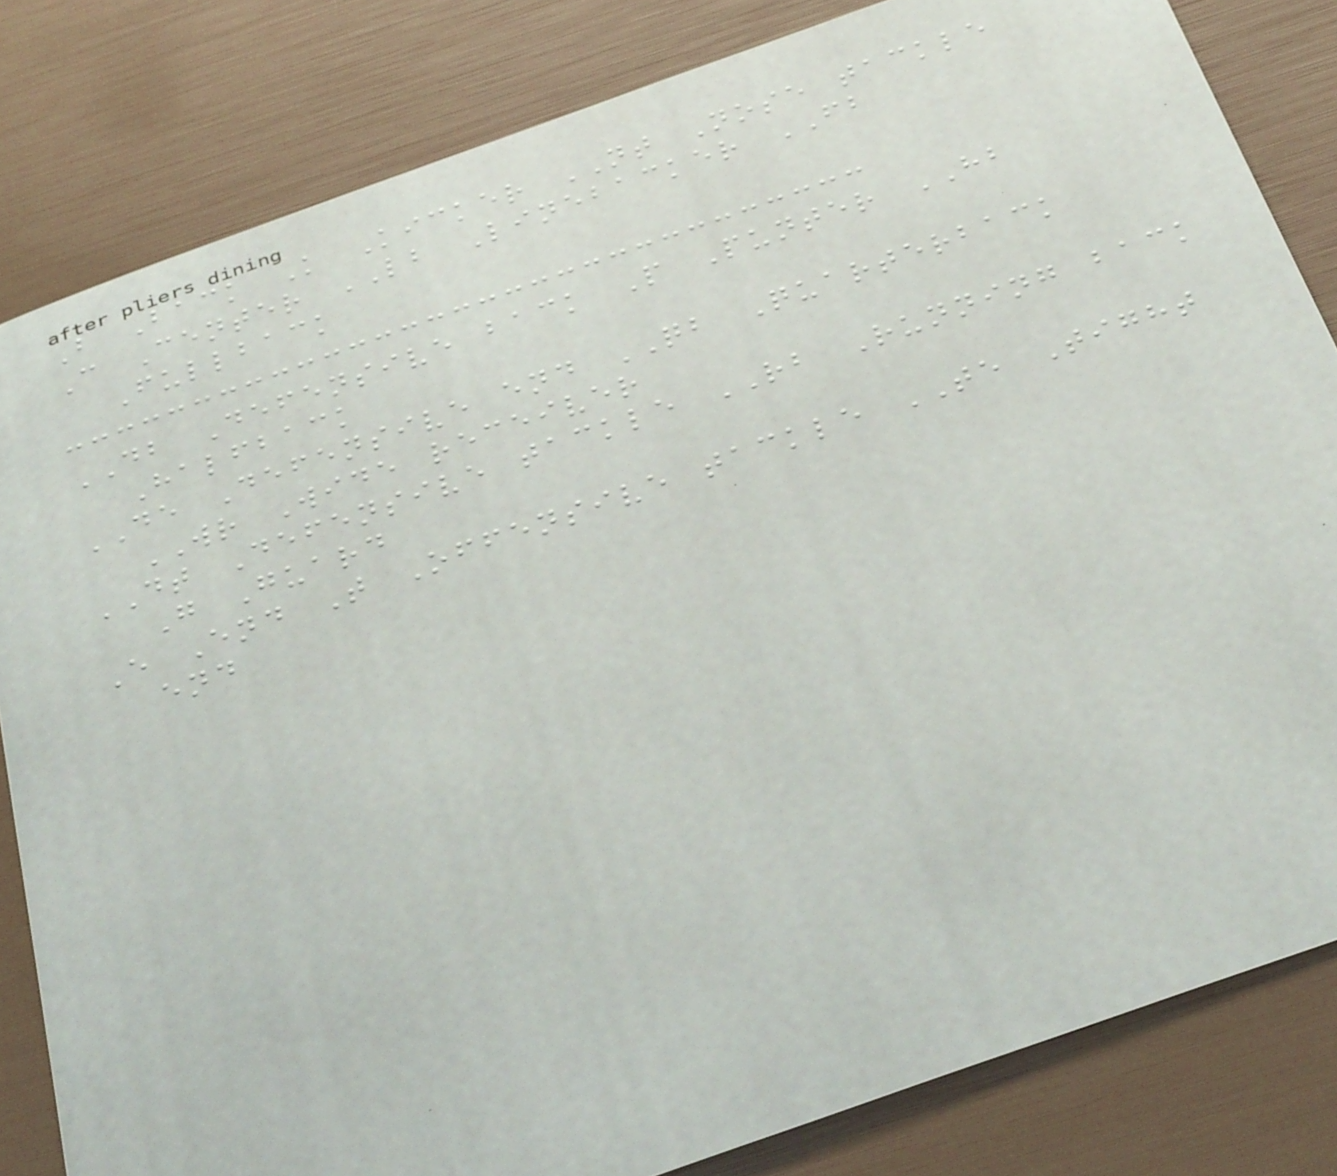B Back K Kicker NT Nose tackle
C Center LB Linebacker FB
Fullback
DB Defensive back P Punter HB
Halfback
DE Defensive end QB Quarterback
WR Wide receiver
DT Defensive tackle RB Running back
G Guard
E End T Offensive tackle TE Tight
end
